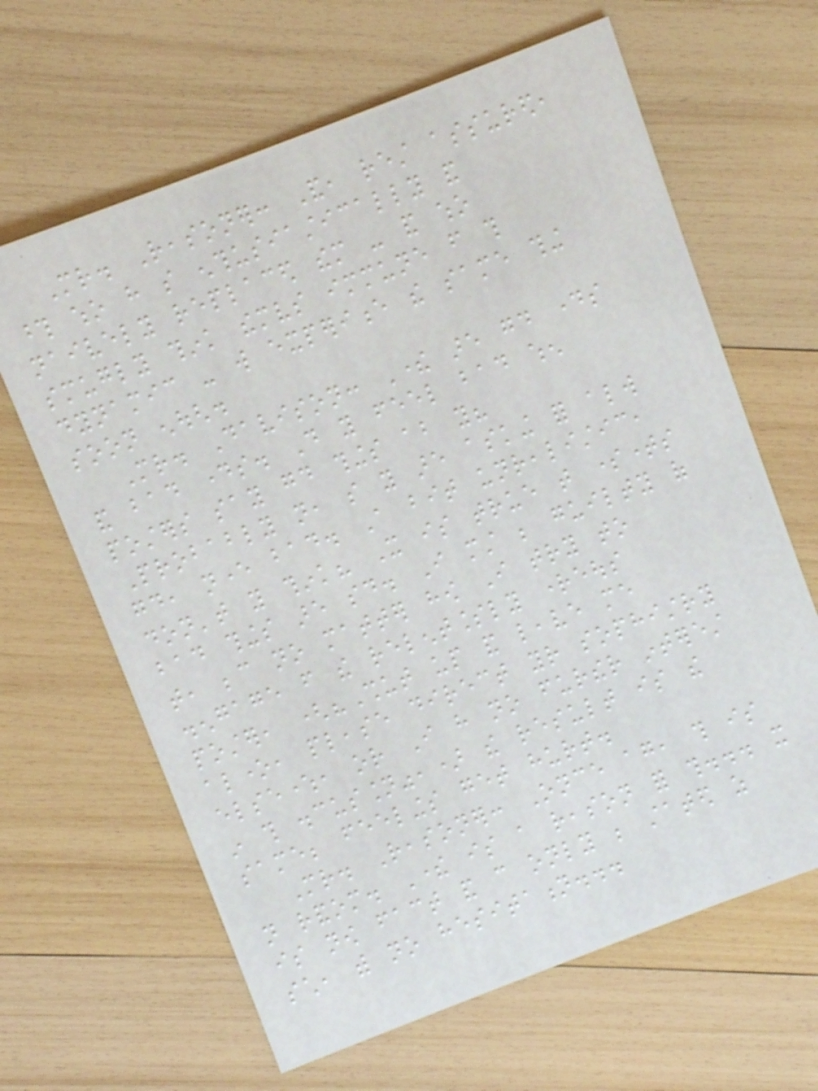Mr. Reasoner: And, rest assured,
those who have so enthusiastically and
naively replaced them - and who
smugly think themselves immune from this
dynamic - will experience the same thing
soon enough.
Mr. Davison: There are good days
and bad days. Do you feel bad when
posters say good things about you?
Probably not, so you are asking for always
good, never bad. A bit unrealistic,
don't you think? It is true that sometimes
bad things are said. I must be guilty of
that, because no matter how I try to
disengage from the relentlessly righteous
poster, ("Shut up and leave me
alone, please direct your sophistry
elsewhere, or I have no further interest
in this discussion",) the result is the
same; feelings get hurt.
Mr. Reasoner: Once again, this is
not random. There is a reason for this... it
is now fact and can only be stated as
such, with no hesitation...
